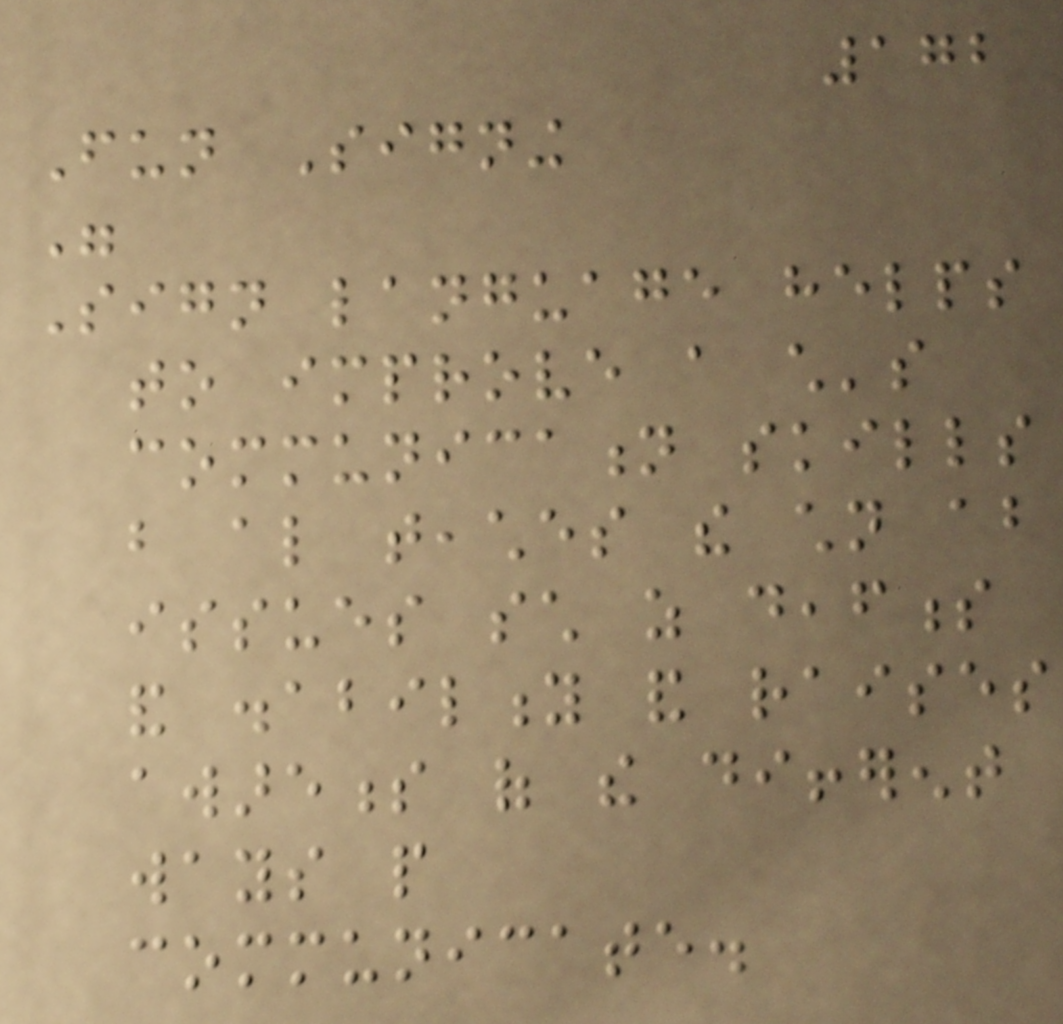172
Fun Signing
"
Sign language helps
to improve a child's
communication skills
but also teaches the children about
issues such as deafness
and disability and raises
awareness of the different
ways people
communicate.
